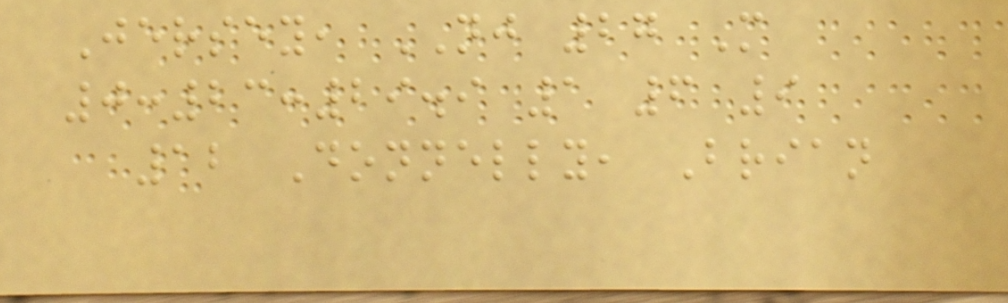Jersey, NJ 27 M
0:23:29.9 1 6 9
12 Donnelly, Brian
